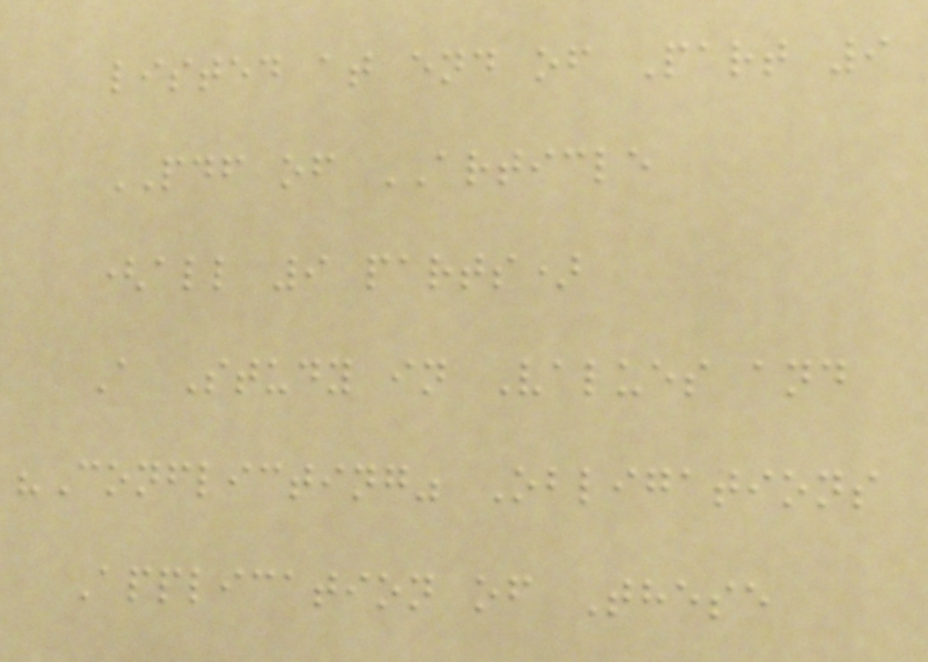listed at end of Part 9
PDF of ARTICLE
(all 9 parts)
A Study in Values and
"Conflicting" Obligations
Application of These
